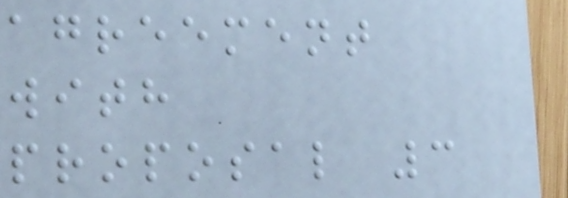agreement
with
proposal 3
